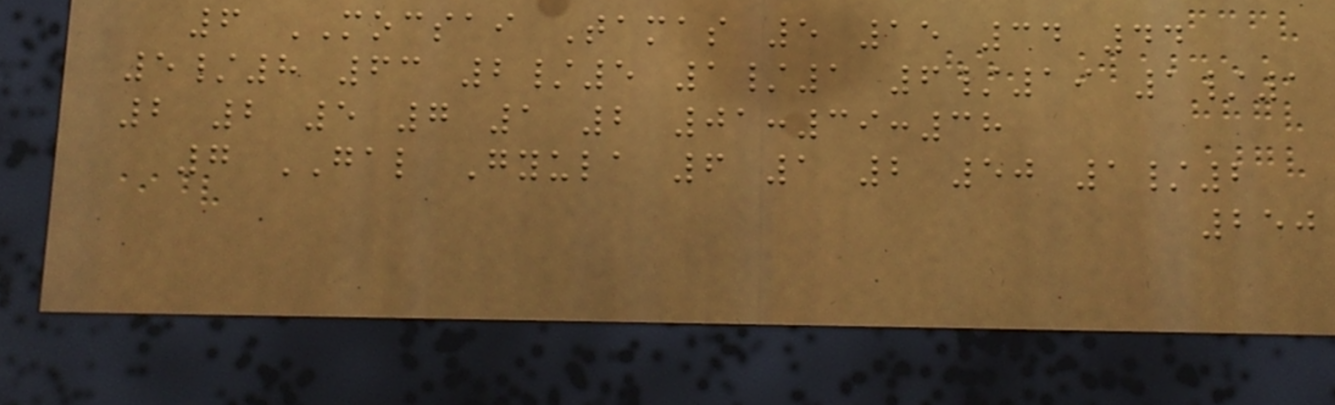6 MOCSAI Tamas 5 15 34 44
5/8 63 2/5 1/1 6/19 1/1
2 2 5 7 1 2 01:39:38
7 GAL Gyula 6 1 2 50 1/2
250
